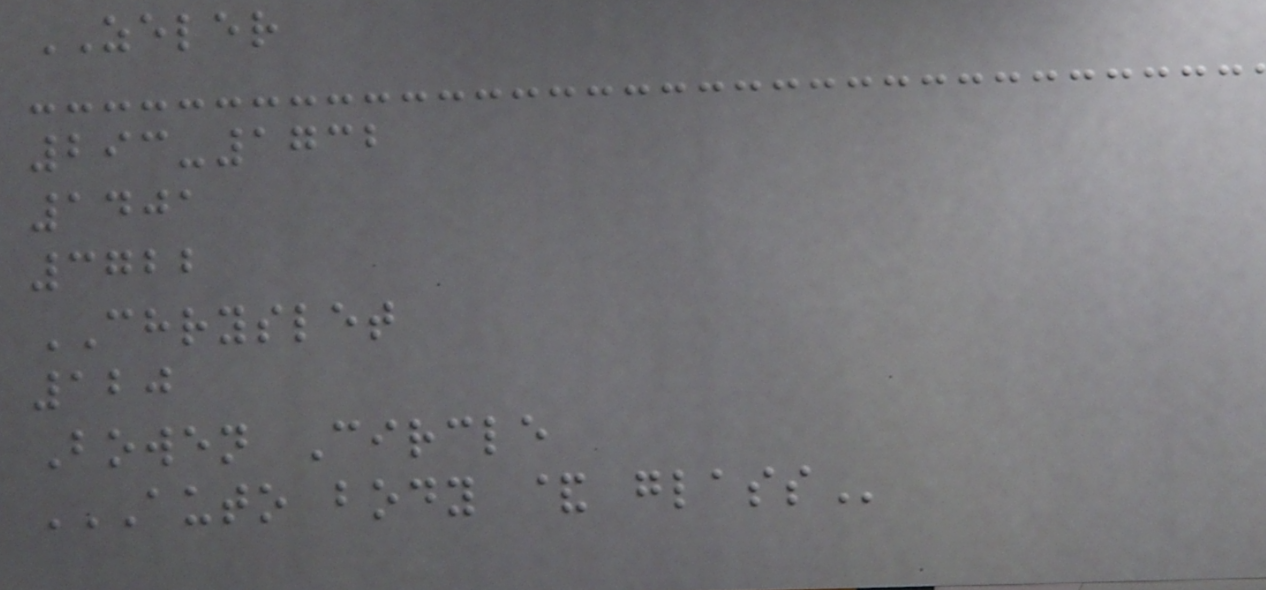ZELER
293-1732
1401
3722
CHRYSLET
120
Bowen Circle
AUTO BODY & GLASS
